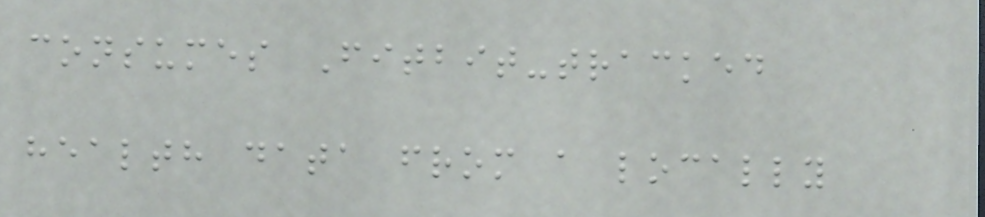consumes Fitbit-tracked
health data from a locally
